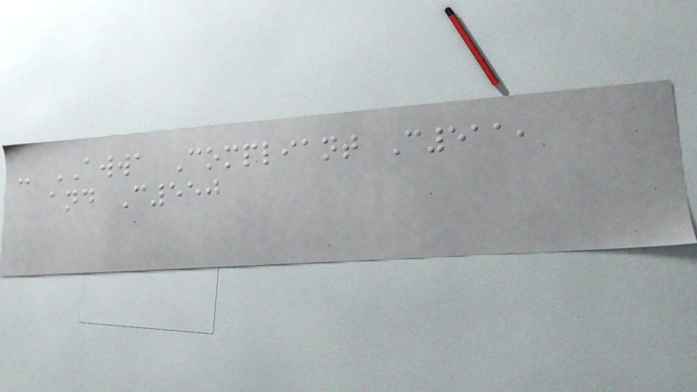- AWWA Compliant C511,
and C550
